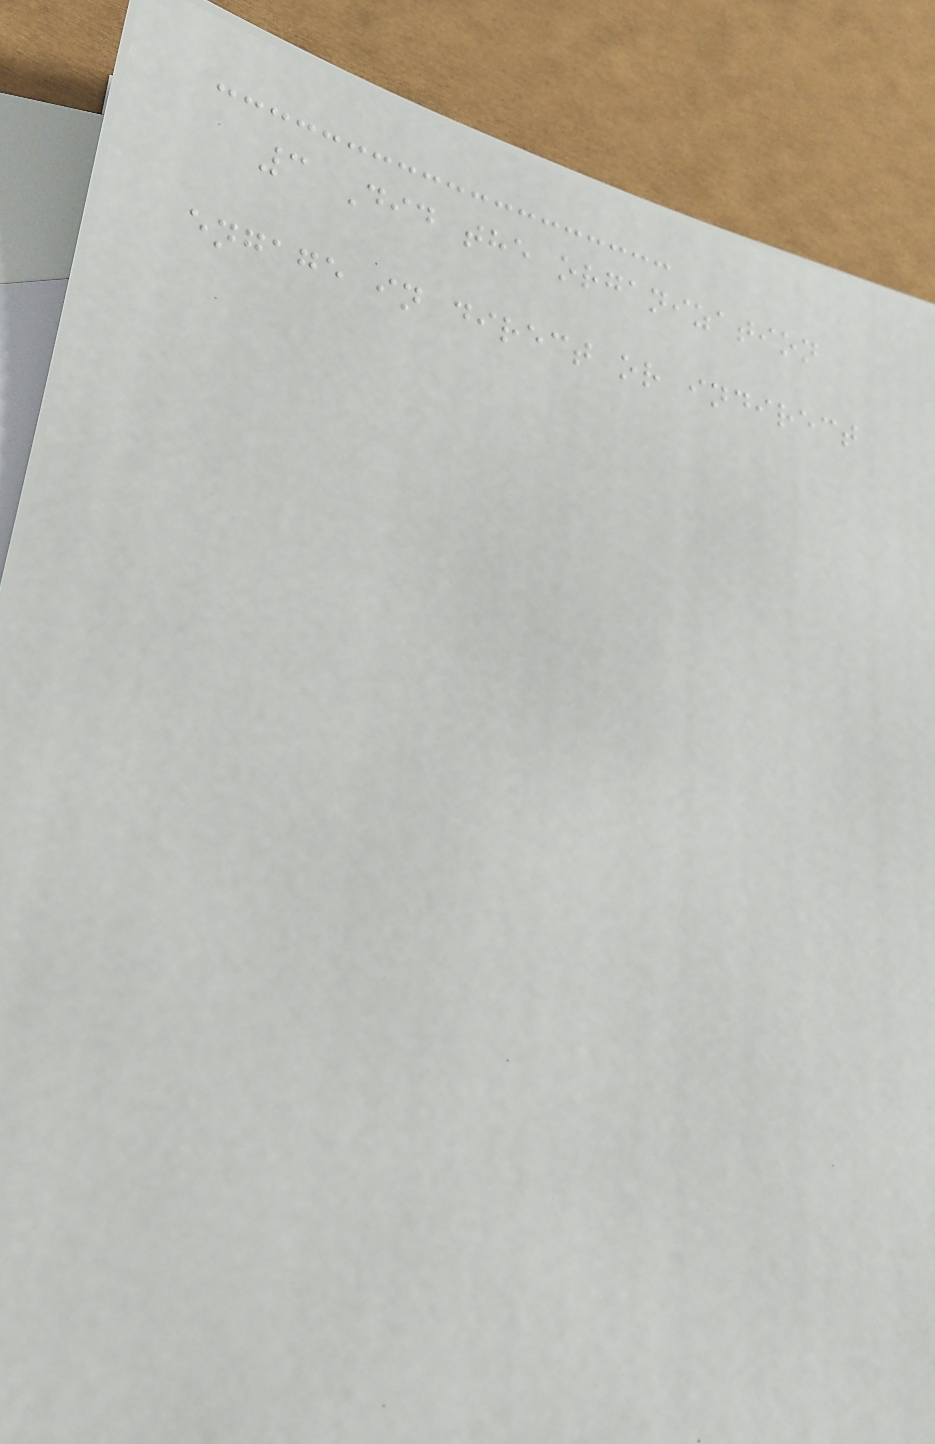3 Did the organization
engage in direct or indirect
